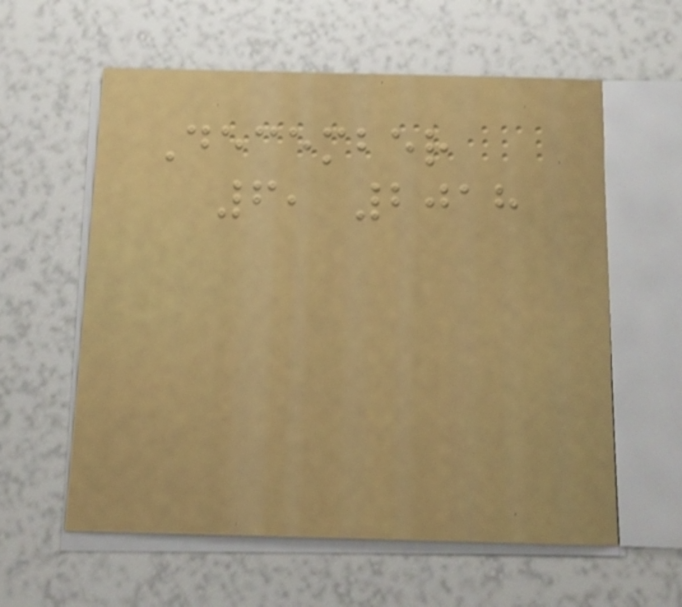December
6, 2018
